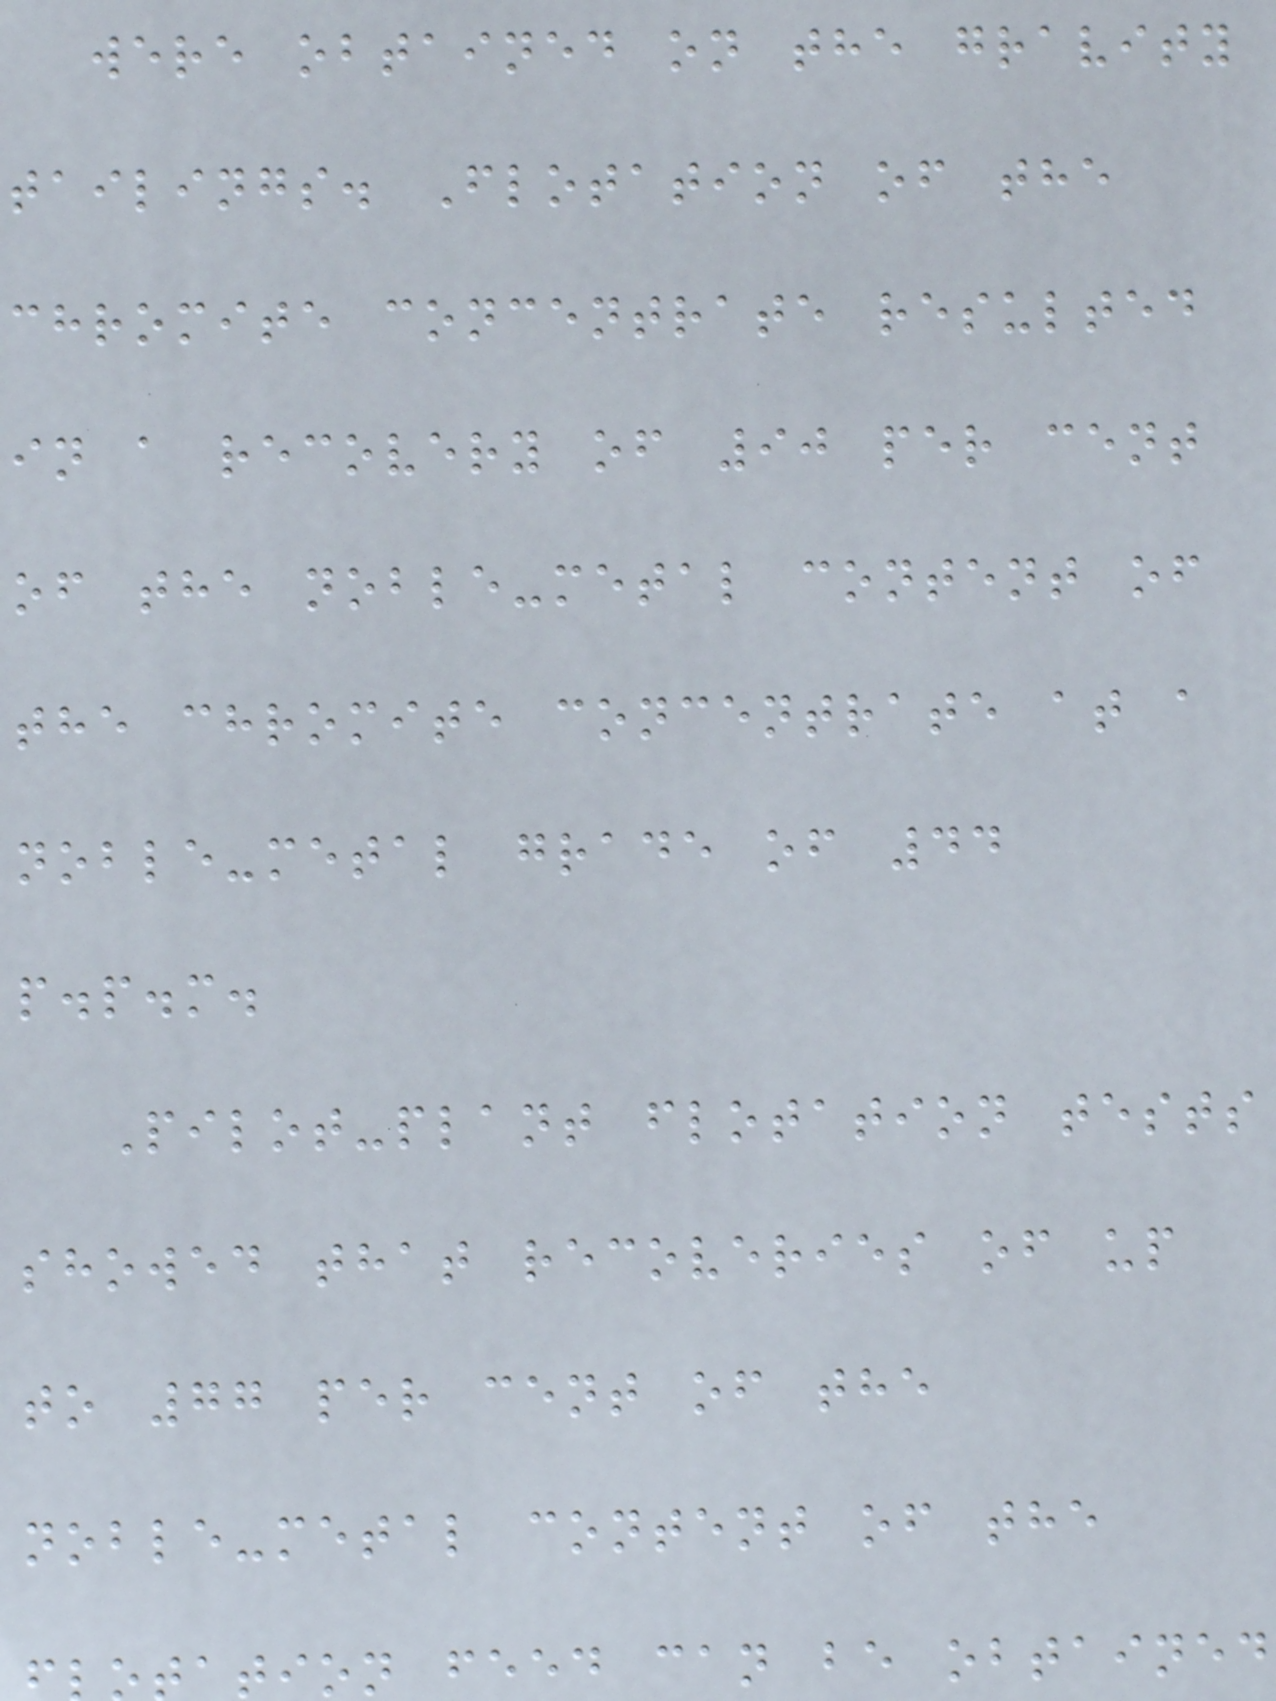were obtained on the gravity
tailings. Flotation of the
chromite concentrate resulted
in a recovery of 90 per cent
of the noble-metal content of
the chromite concentrate at a
noble-metal grade of 44
p.p.m.
Pilot-plant flotation tests
showed that recoveries of up
to 77 per cent of the
noble-metal content of the
ation feed can be obtained
